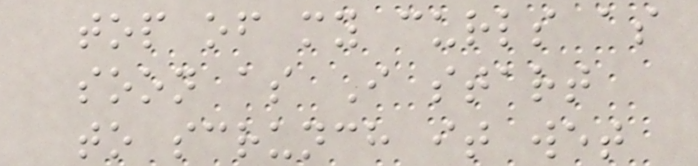top of my curls as
soon as I start
to scrunch it wet
